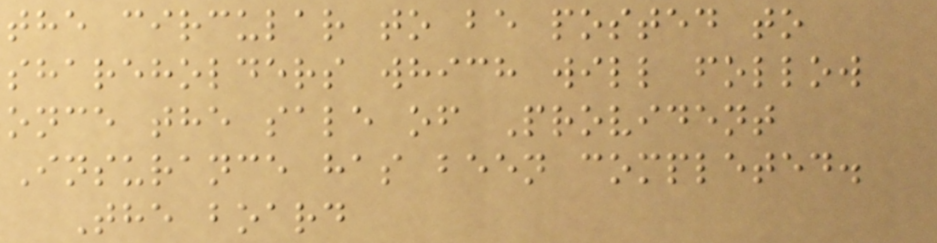the circular to be posted to
shareholders which will follow
once the sale of Provident
Insurance has been completed.
The board
